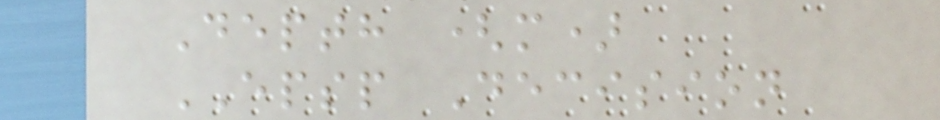Depth (m)
EPSP Decision
